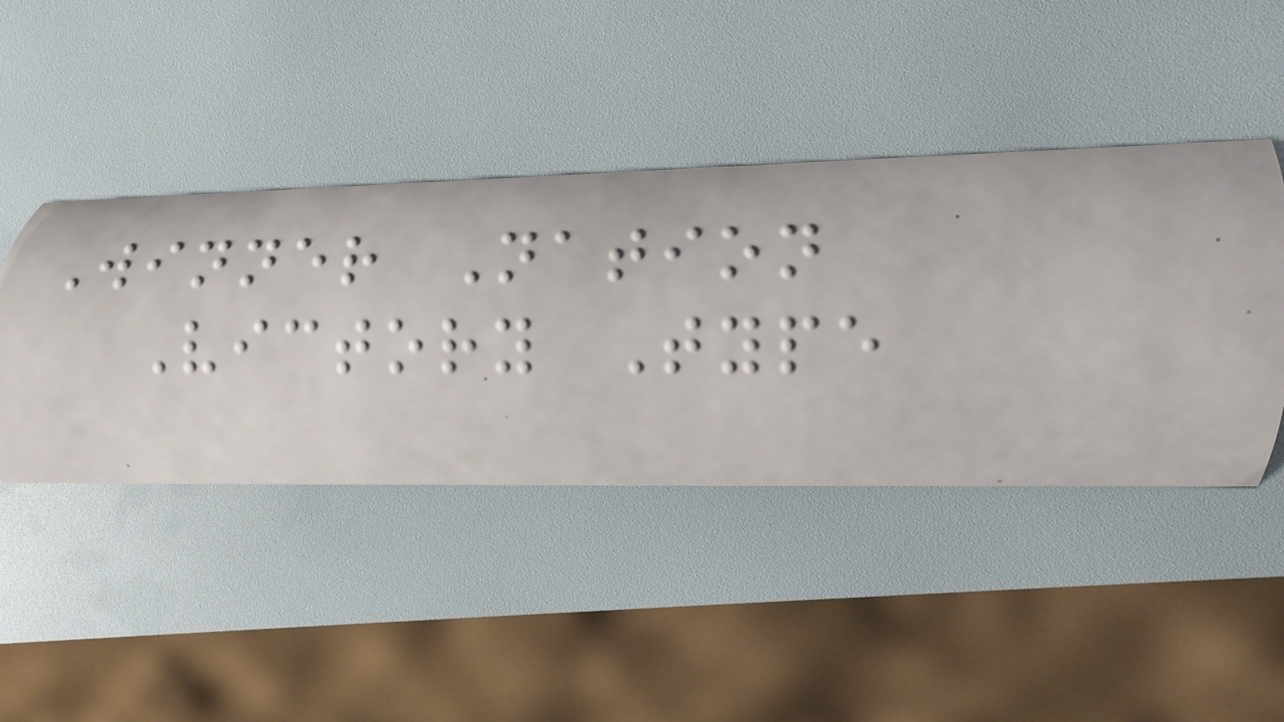Winner Nation
Victory Type
